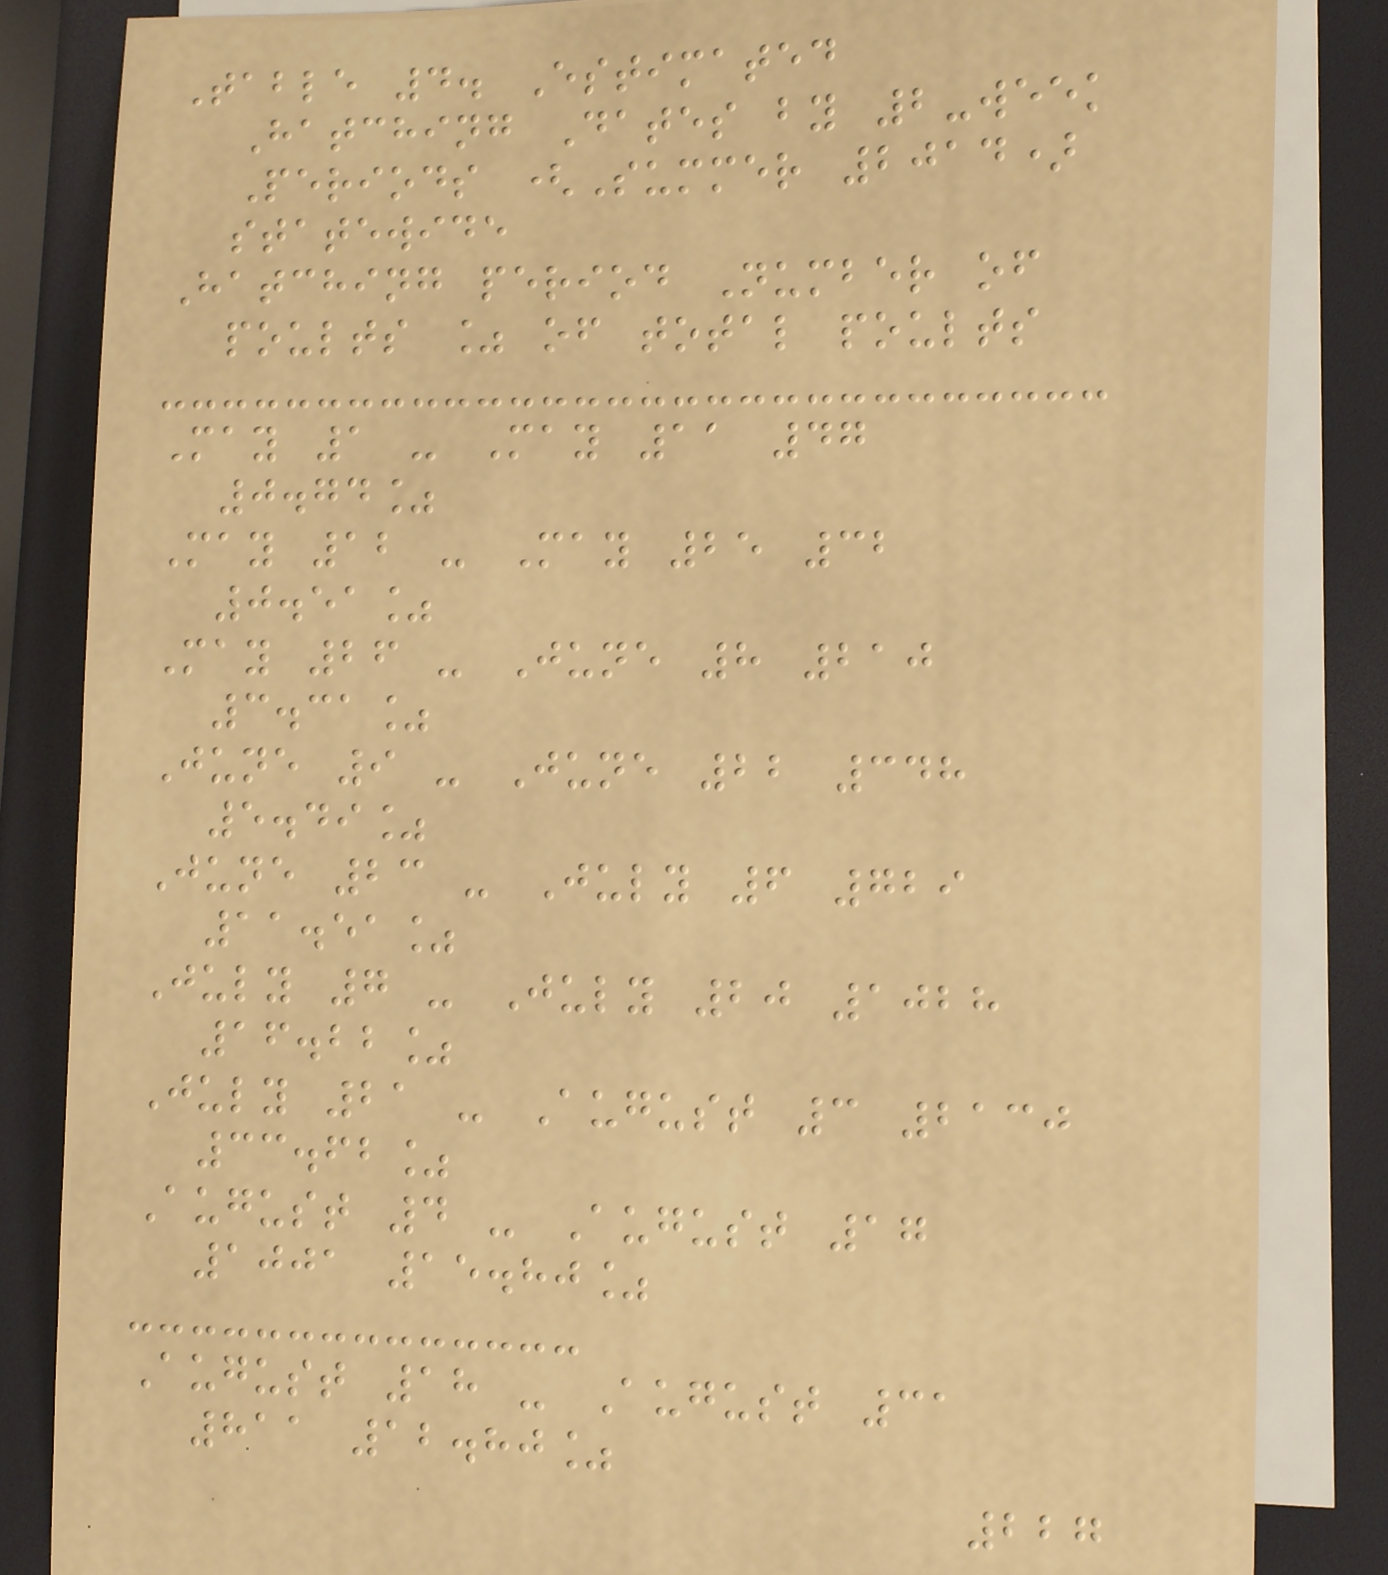Table 4. Estimated
Hatching Dates by 2-week
Periods (Summer 2014)
statewide
Hatching period Number of
poults % of total poults
May 1 - May 11 47
0.74%
May 12 - May 25 32
0.51%
May 26 - June 8 210
3.31%
June 9 - June 22 348
5.49%
June 23 - July 6 729
11.51%
July 7 - July 20 1028
16.22%
July 21 - August 3 2130
33.62%
August 4 - August 17
1001 15.80%
August 18 - August 31
811 12.80%
227
